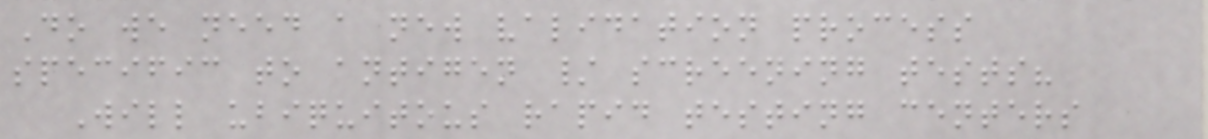Do we need a new validation process
specific to antigen / screening tests?
Will ubiquitous rapid testing centers
